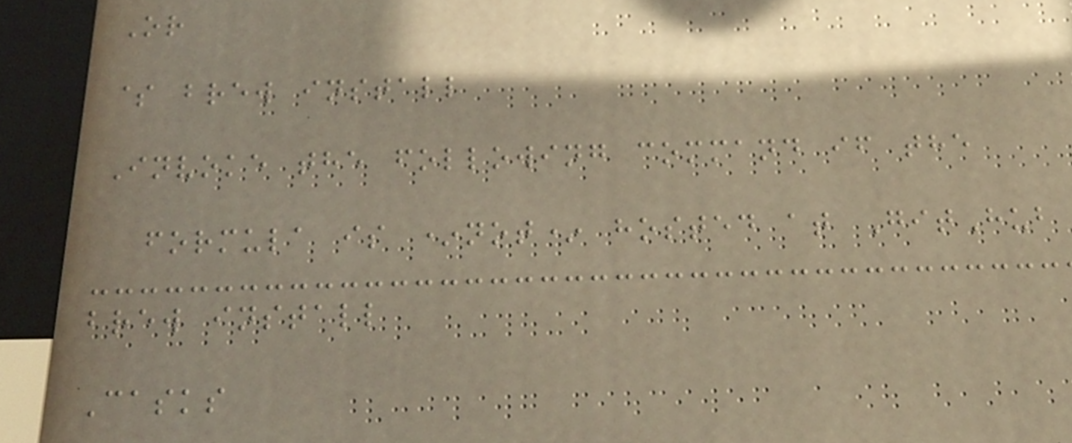Or
$ brew install
Invoke the following command if the
formula is *not* hosted at GitHub
brew install
Casks
